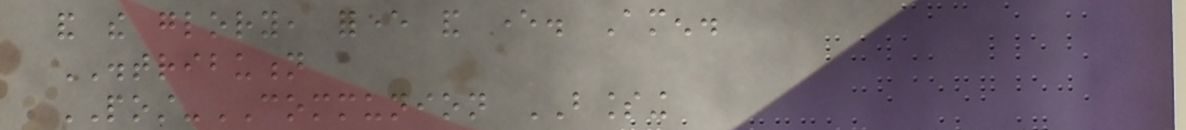and the glory, forever and ever. Amen.
DISTRIBUTION
POST-COMMUNION BLESSING
